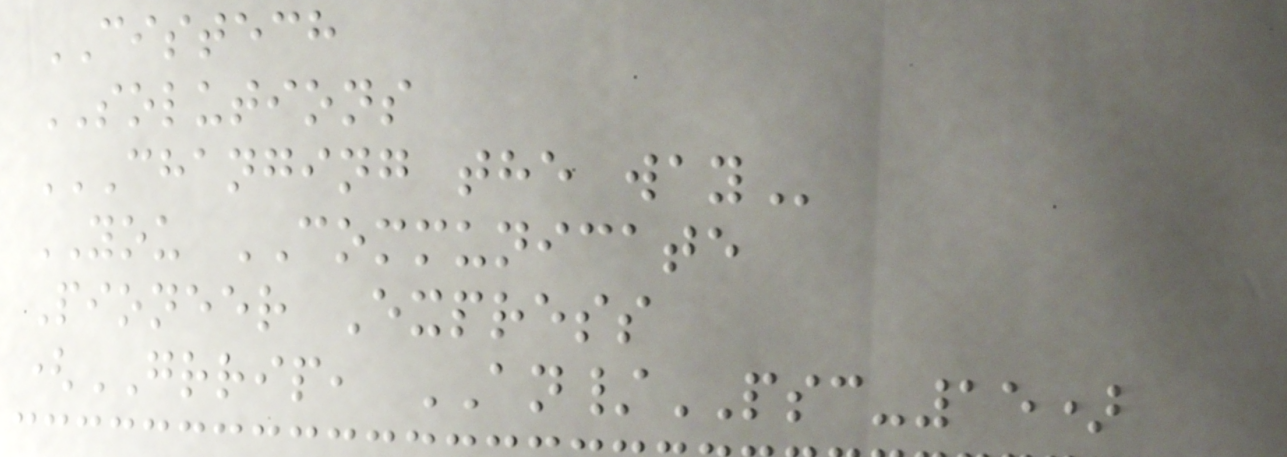CISTECH
SOLUTIONS
CHANGING THE WAY
YOU COMMUNICATE
Pioneer Express
(GRRIP, AN/PSC-15)
